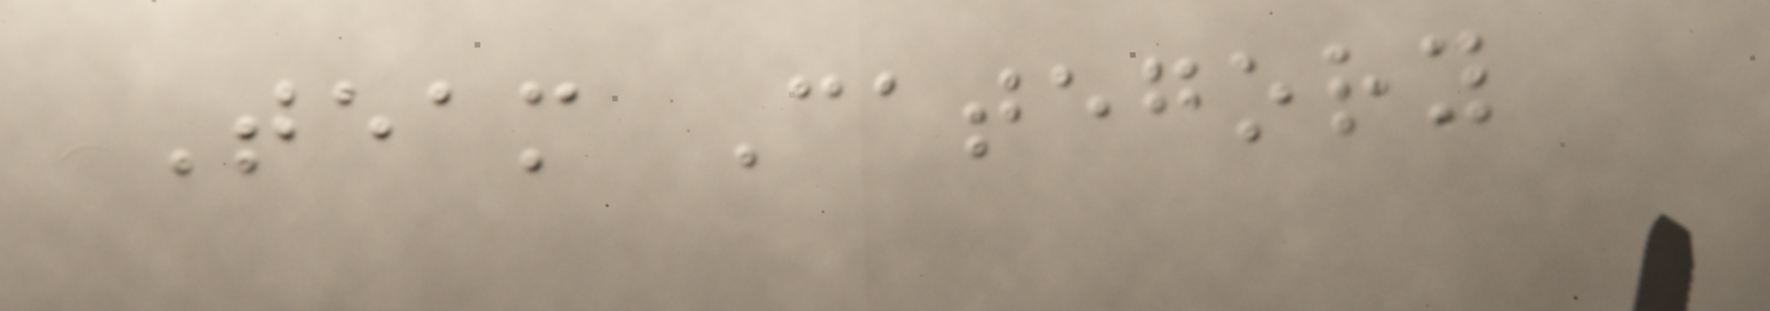Team Category
